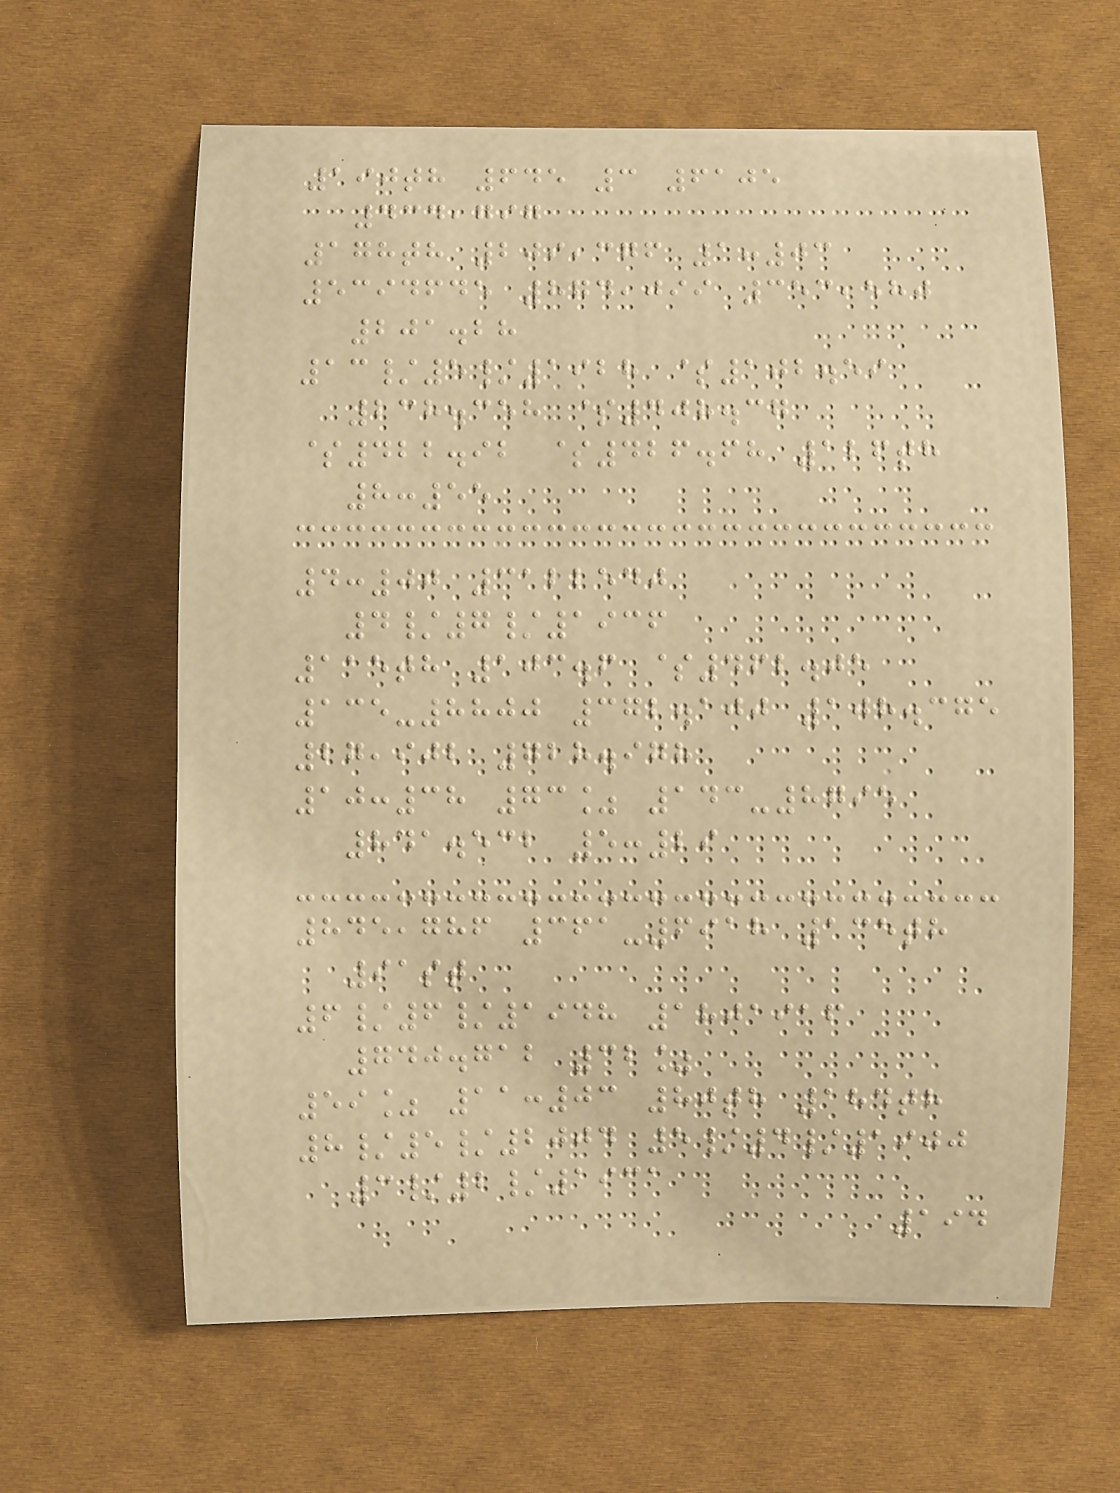190th 645 3 6105
434,797
178th 209,376 1:03
5394645 874,099 353,580
201.28
13/5/1928 $102.59
238.358 $408.37
$422.92 $426.68 126th
8:55
4:00 3122540
4/7/1936
115th 103.6 $462.05
135-8800 372.100 108.375
27,902 728.978
10:38 73% 143-8795
841.532 5:29
845,786 361-6918 135th
91st
6/6/1948 1801916
740.712 32%
59% 11:03 80th 184th
8/5/2004 5/4/1900
3/2/1931
194
